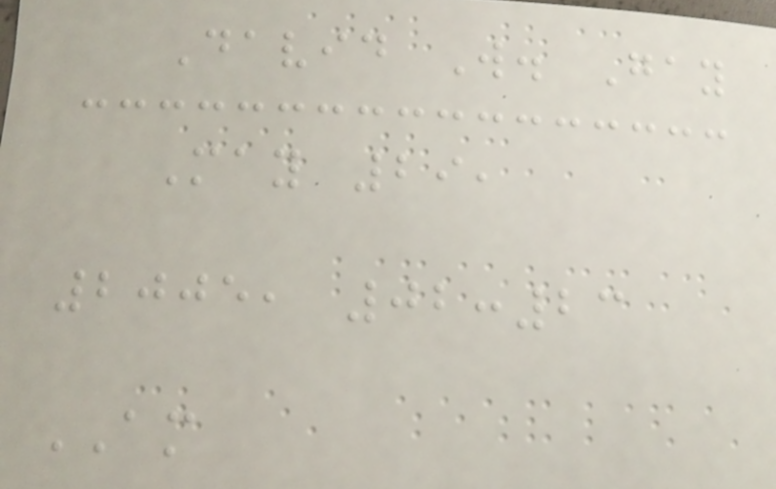David W. Gay
May 29,
2005, 02:23
AM
